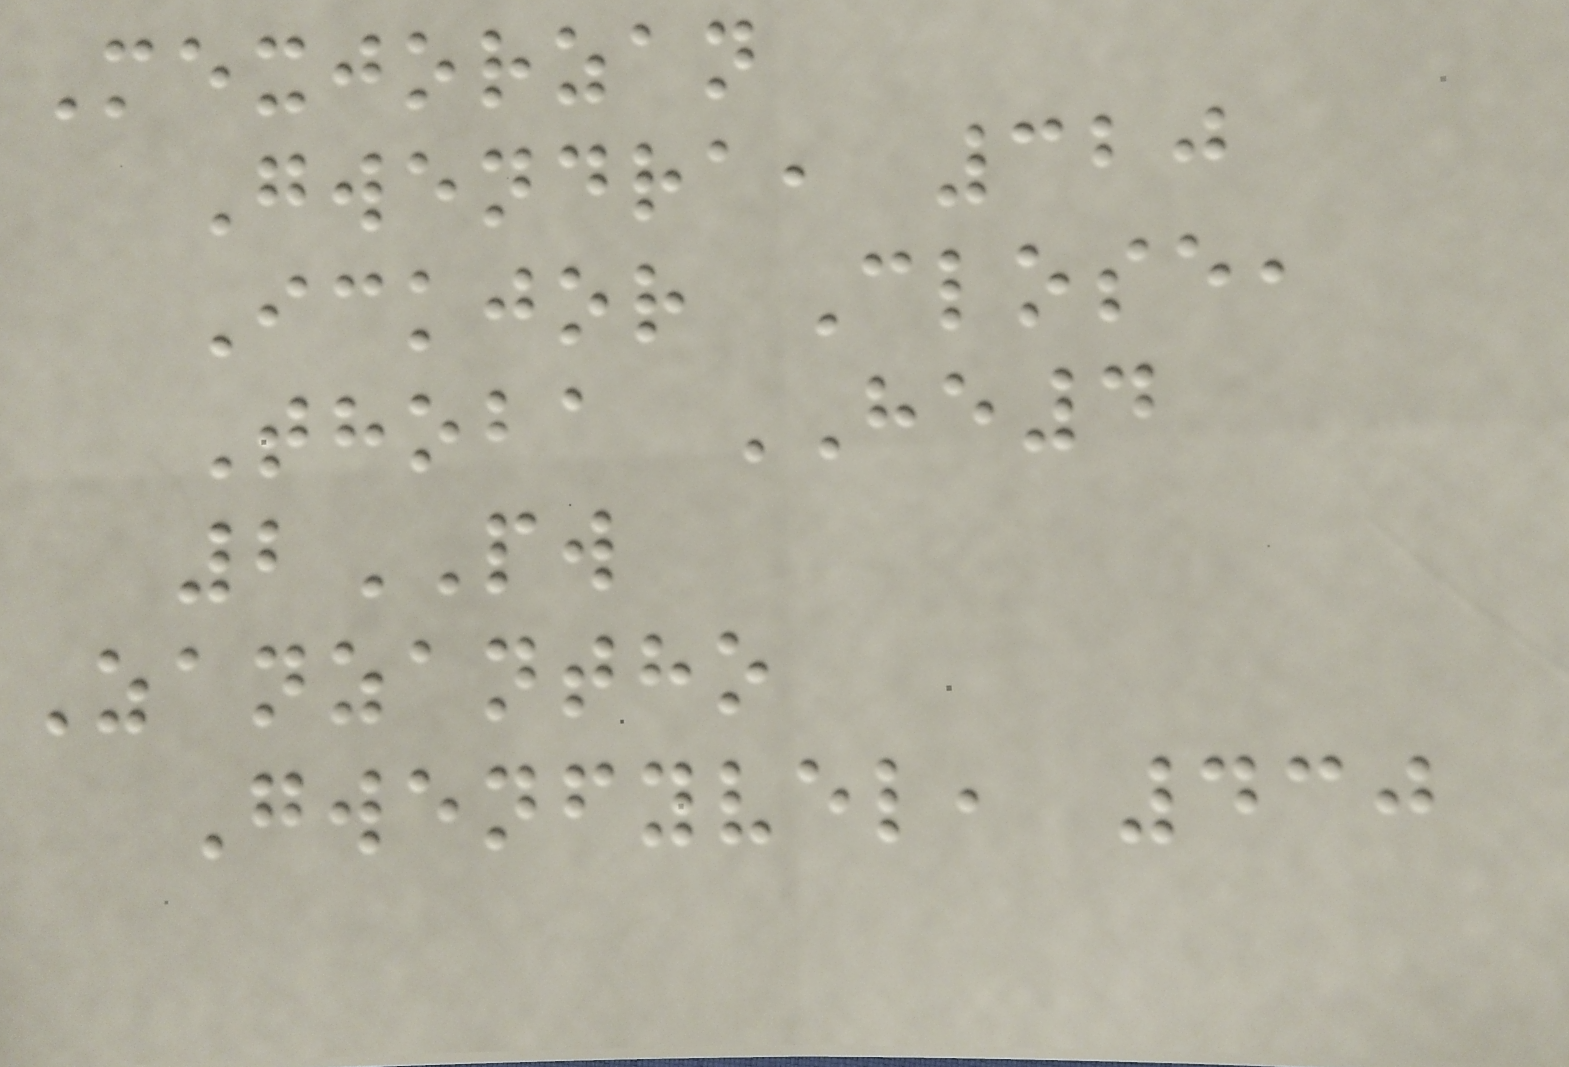Mexjorzan
Gwendra, 320
Ickjor Close,
Thoba HE4
2PW
Zanzantho
Gwenfyvel, 430
